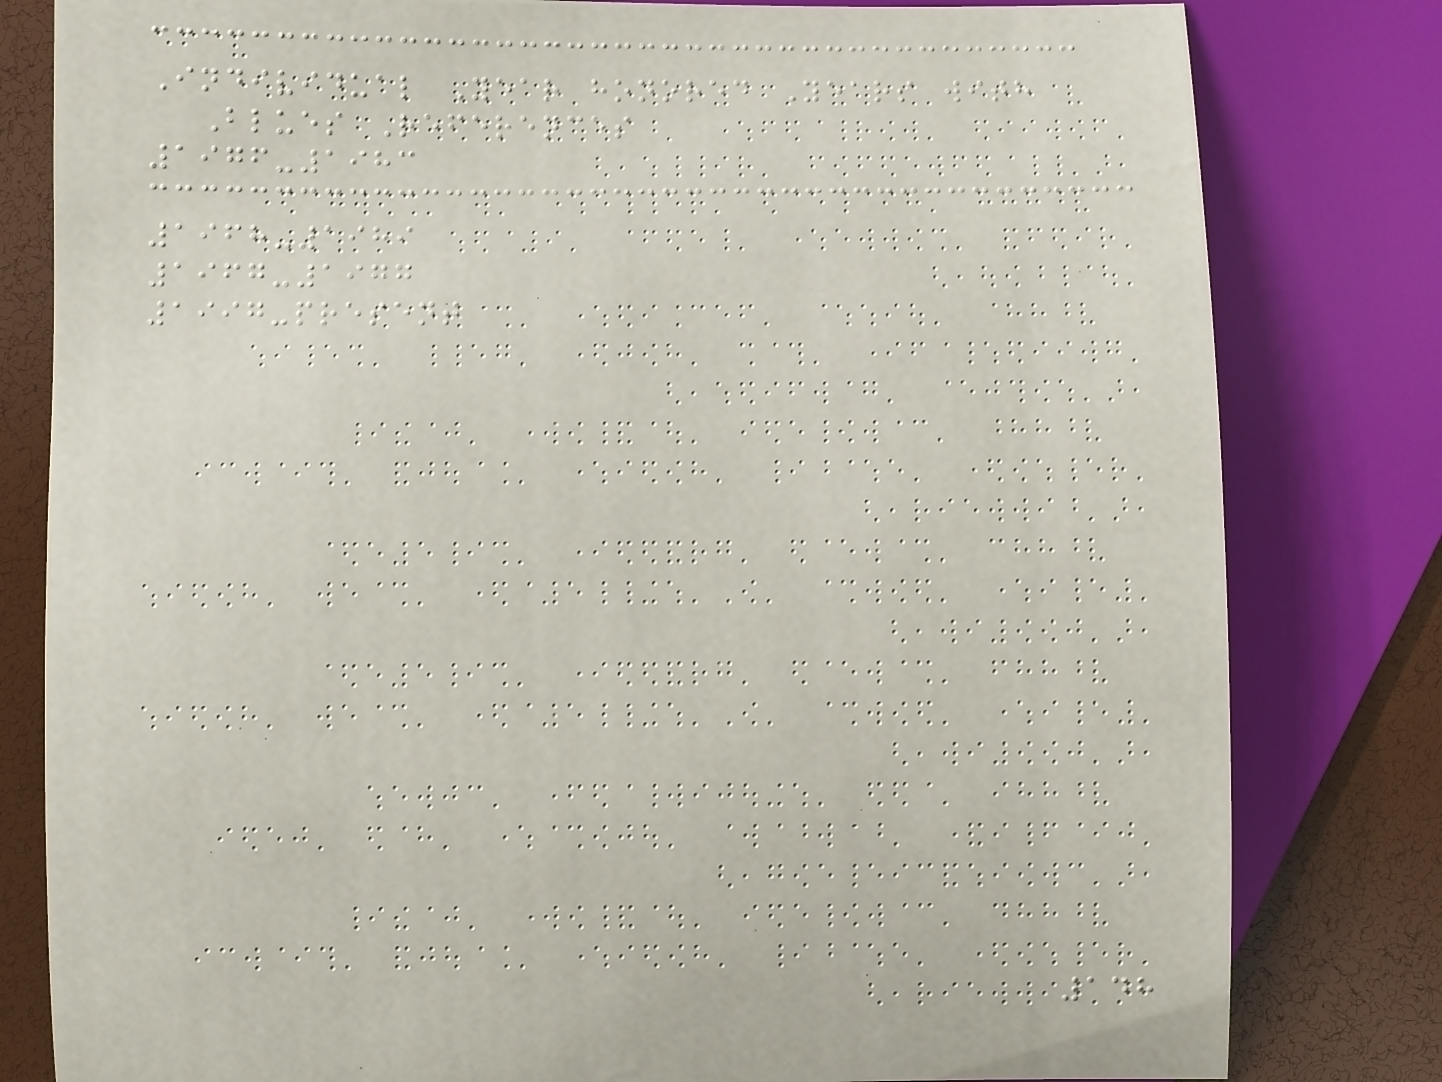Individual Year honored Years with
Blues References
1976-1983
1968-1989
1967-1977
1997-present
148
